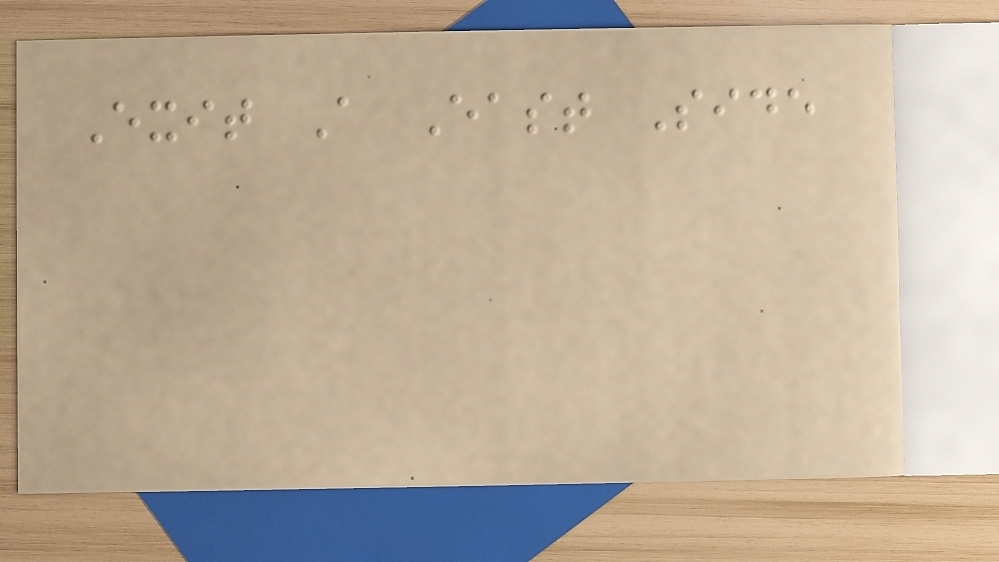Exit A East Side
